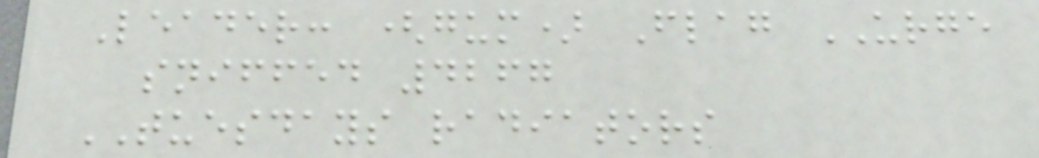Leader: (gum) Flag URGE
sniffed 4267
TUESDAYS radiators
